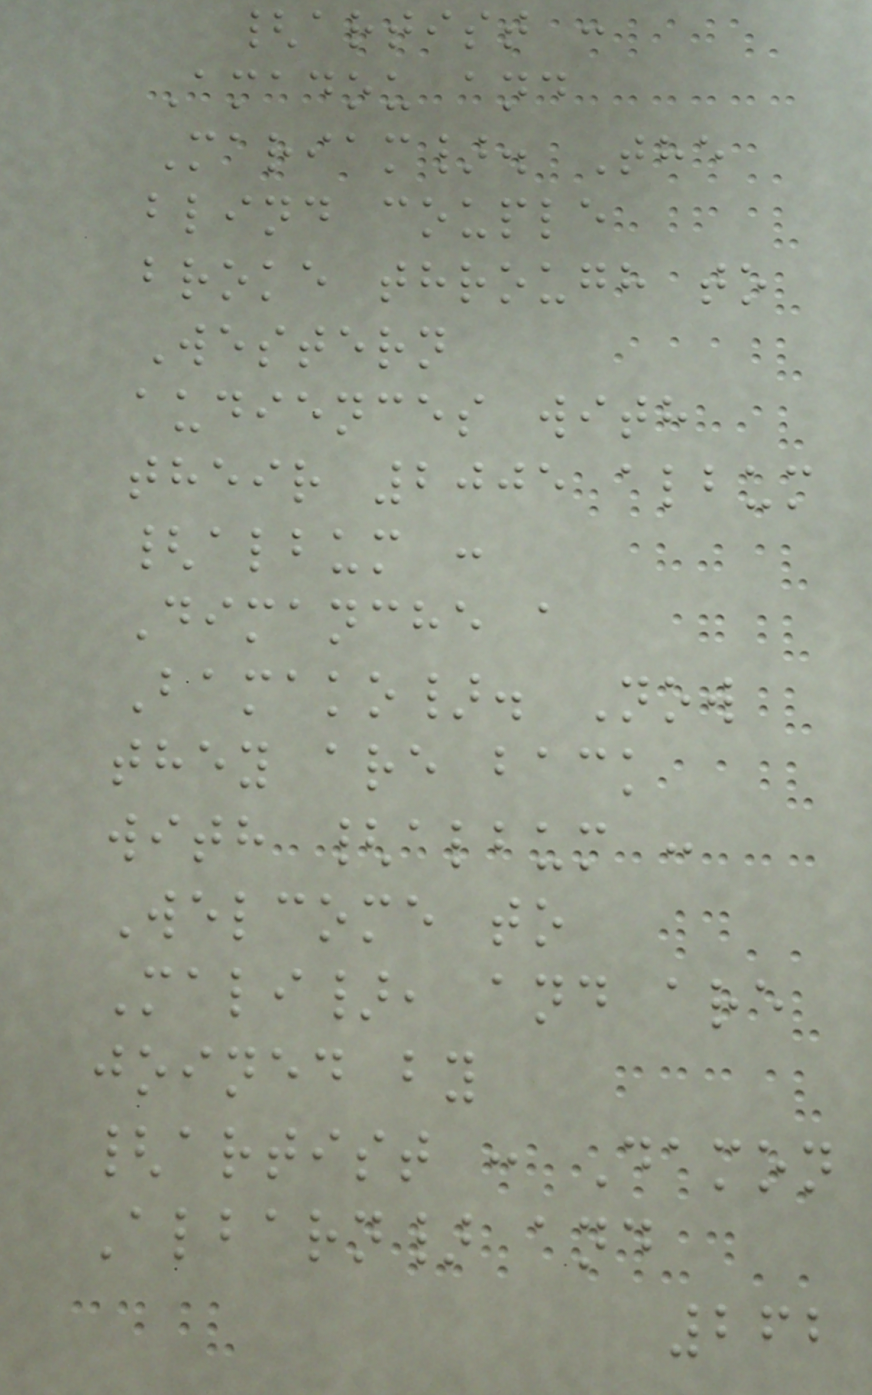{artist :
Amadou and
Mariam}. The
blind couple
broke through to
Western
audiences with
their 2005 album
{album :
Dimanche a
Bamako}. Now
they are back
with {album :
Welcome to
Mali}, and are
joined by
{artist : Damon
Albarn} and
262
